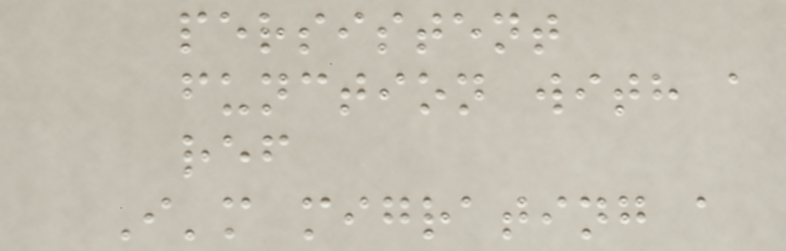persistent
function with a
ref
I'm migrating a
